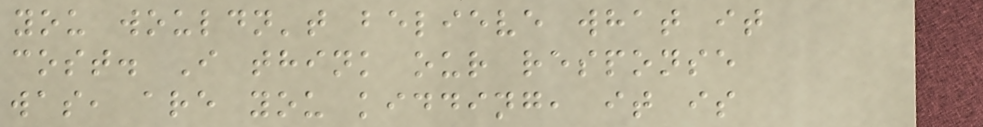you wouldn't believe what it
cost. I think our response
was, are you kidding, it is
